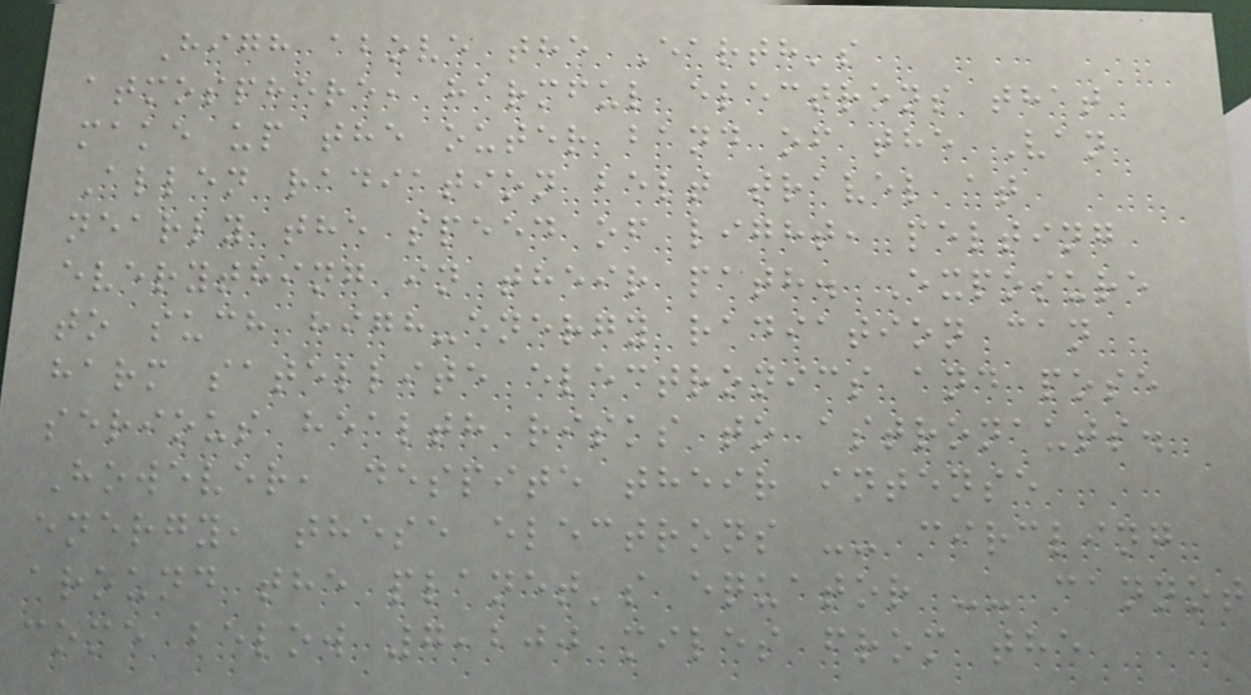High above the Earth's
atmosphere, harmful electrons that
make up the outer band of the Van
Allen radiation belt travel at
nearly the speed of light, pelting
everything in their path. Exposure
to such high-energy radiation can
harm satellite electronics and pose
serious health risks to astronauts.
However, despite their intense
energy, these electrons -- circling
around the planet's equator -- cannot
come below 7,200 miles from the
